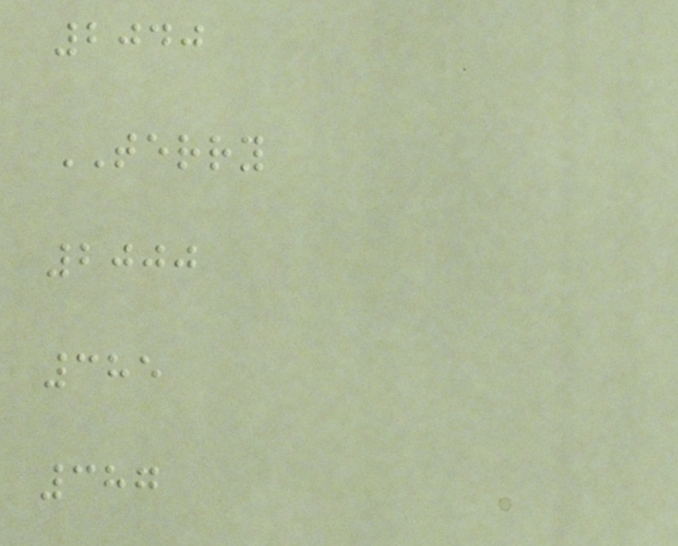2040
TERRY
2000
385
387
